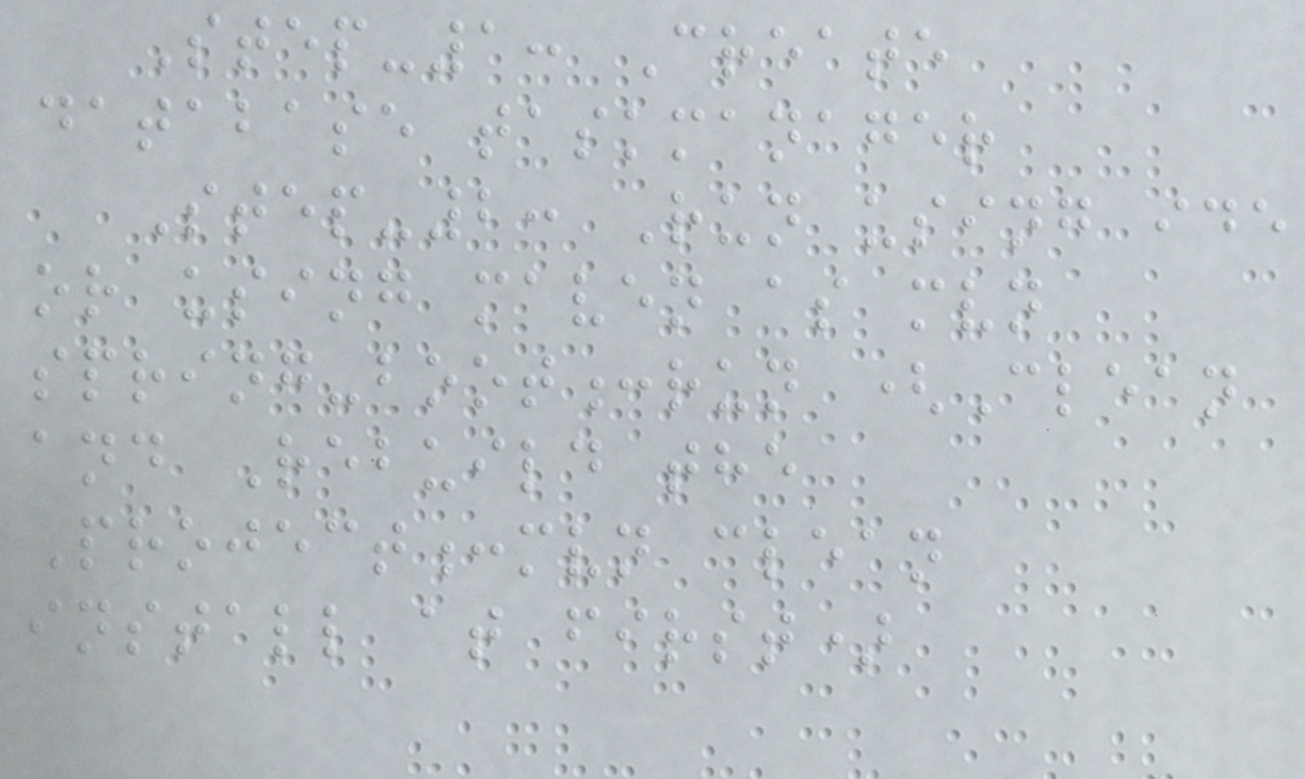Step-1: Create
database taskmanager
Step-2: Run using ide
or using maven as mvn
spring-boot:run (Clean
and Rebuild the
Project:mvn clean
install at first)
